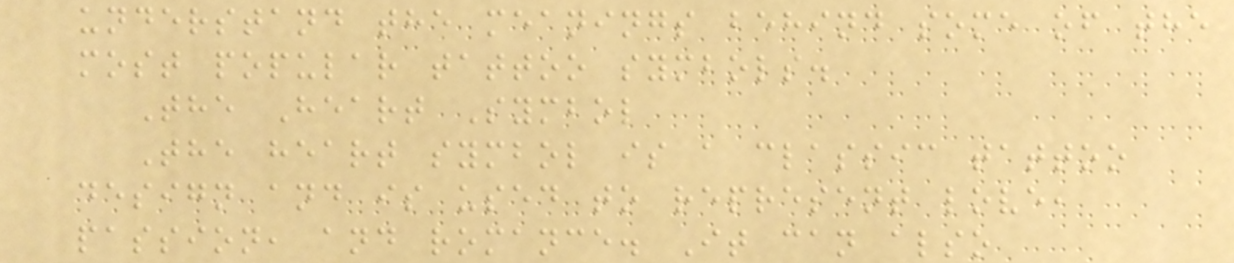understand the meanings behind some of the
most popular tattoo symbols.
The Heart Symbol
The heart symbol is a classic tattoo
design and is used to represent love,
passion, and romance. It can also
